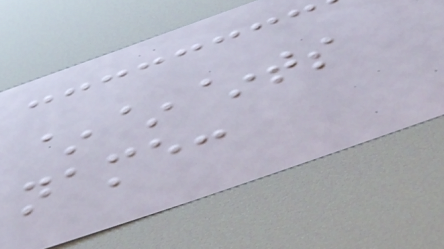~~~ts
name:
